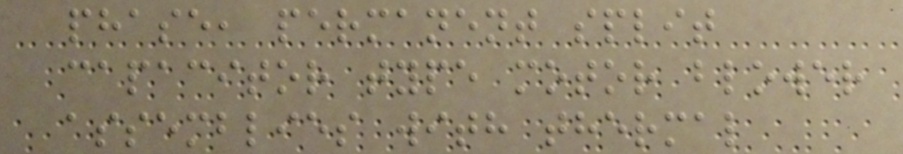phase, permanent split
capacitor type motor blower
assemblies with thermal
